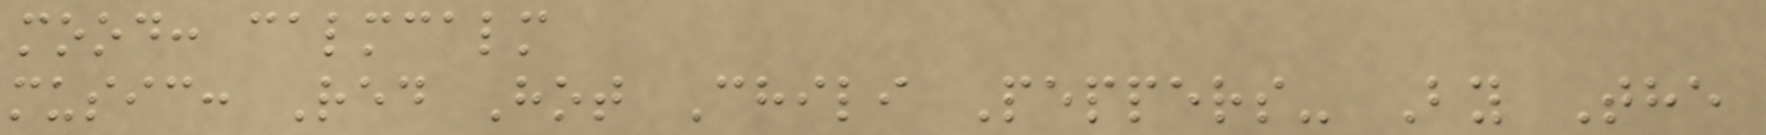mood: calmcalm
music: Red Hot Chili Peppers- By The
